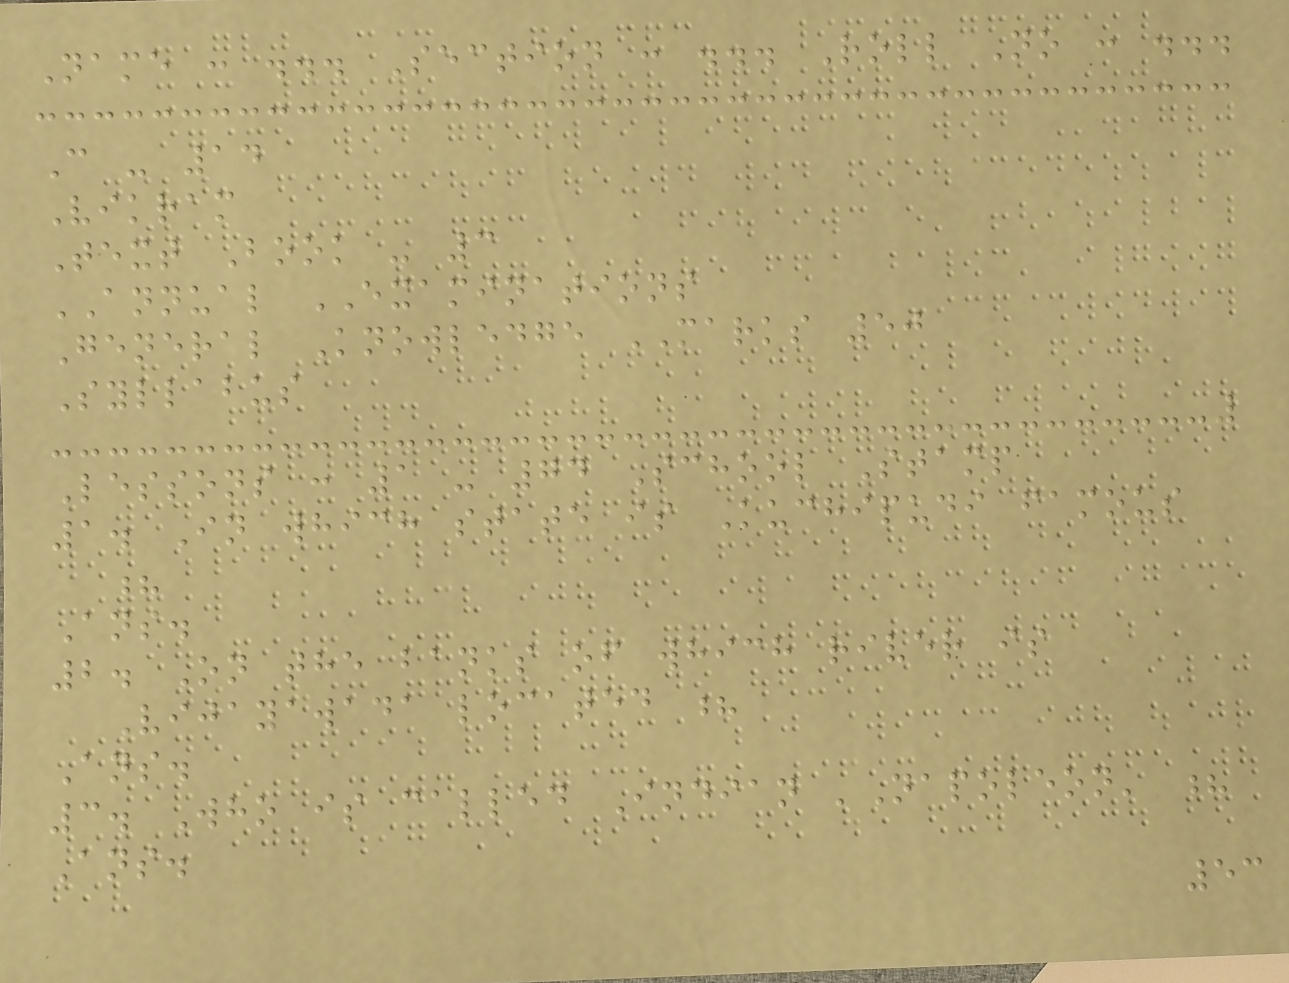Name : ... Section : ... Roll No : ...
C - 14
Vikram
Text Book - 3
ANNUAL EXAMINATIONS
General Knowledge MARKS 50
Syllabus
Lessons : 1 - 74 School Stamp
1. In which state is Kuchipudi famous
?
Ans.
2. On the banks of which river is
Vijayawada located ?
Ans.
3. Who is called Indian 'Napoleon' ?
Ans.
53
